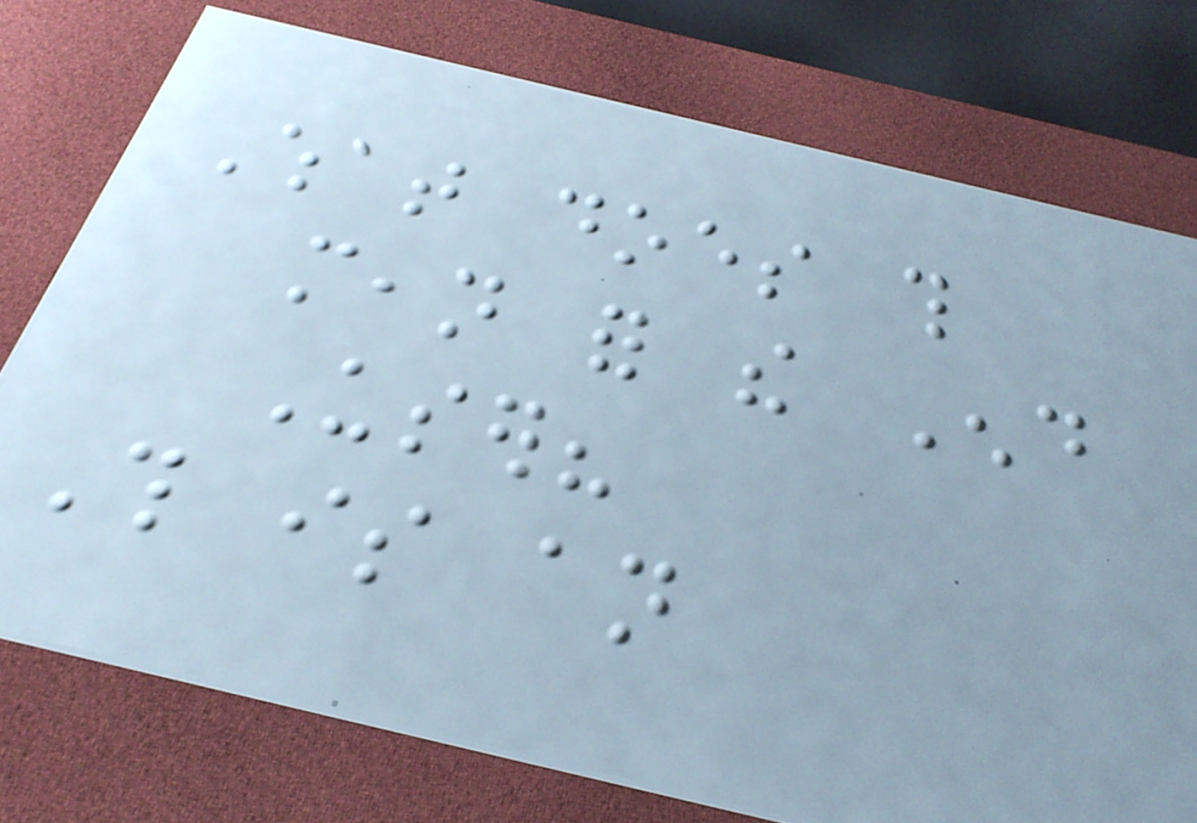What does this
mean for the End
User?
This is an
